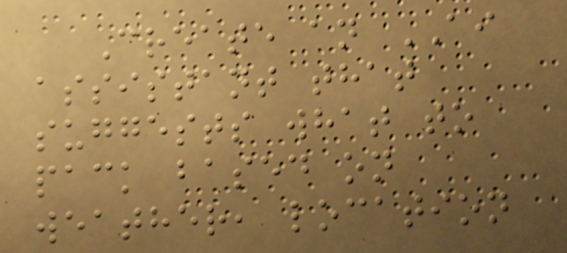Create an AI
assistant that
suggests what to
pack based on
weather, location
